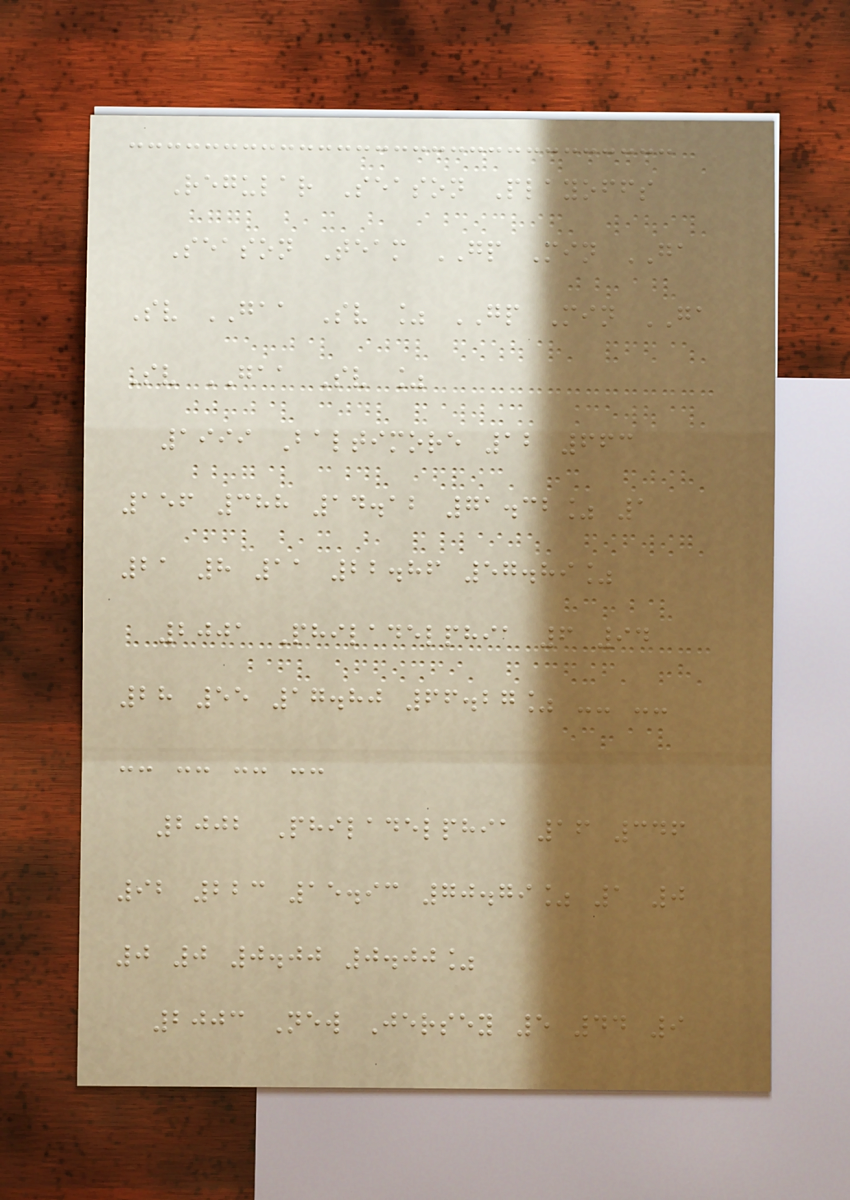Regular Season Playoffs
Season Team GP Min GA
Sv GAA Sv % GP Min GA
Sv GAA Sv %
1999 Baltimore 12 663
156 388 14.12 71.32% 1
21 8 11 22.86 57.89%
2001 Philadelphia 6 94
28 55 17.80 66.27% -- --
-- -- -- --
2002 Philadelphia 16 346
92 223 15.93 70.79% 1 0
0 0 0.00 0.00%
2003 New Jersey 5 44 9
